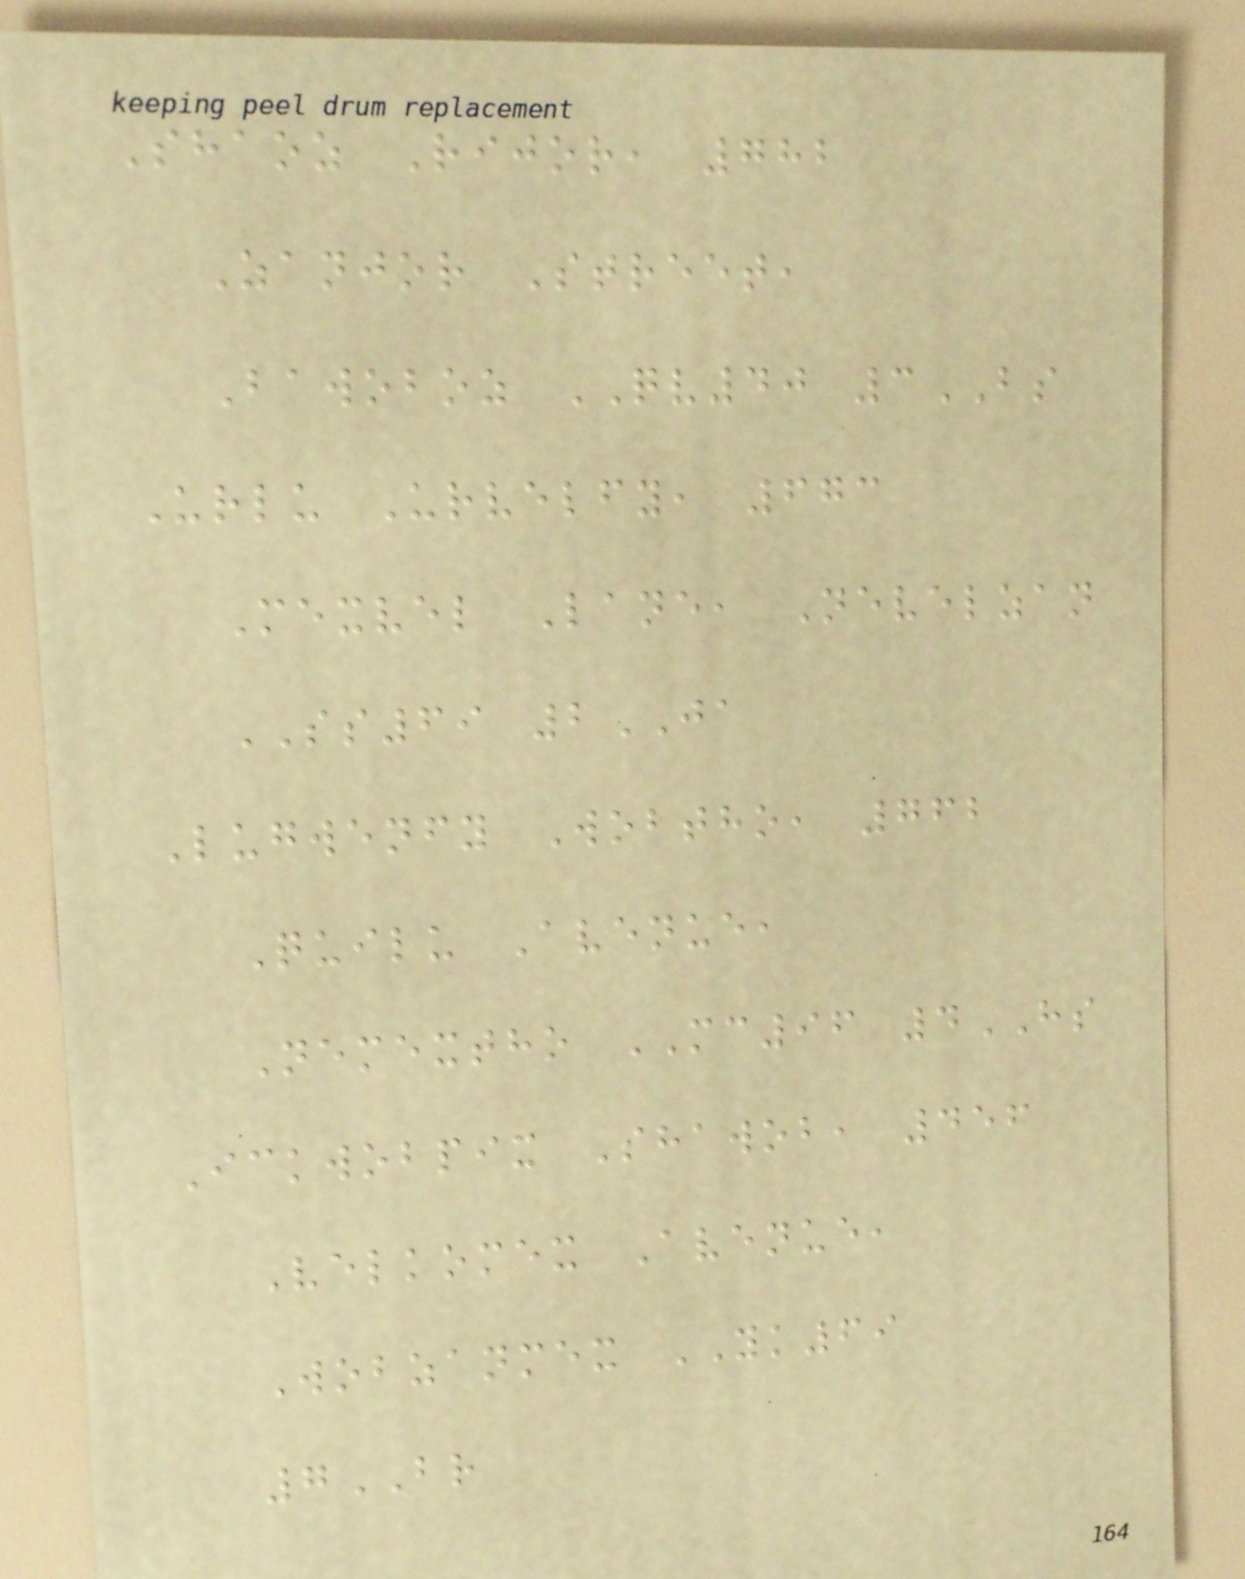Shaoz Rijor, 782
Zanjor Street,
Bawoboz QV40 3BS
Urlu Urvelfy, 673
Mexvel Lane, Nevelzan
SS69 2JA
Lugwenfy Wobtho, 762
Quilu Avenue,
Nemextho MC96 4HS
Ickwobpix Shawob, 456
Velkomex Avenue,
Wobzanmex YK69
7BR
